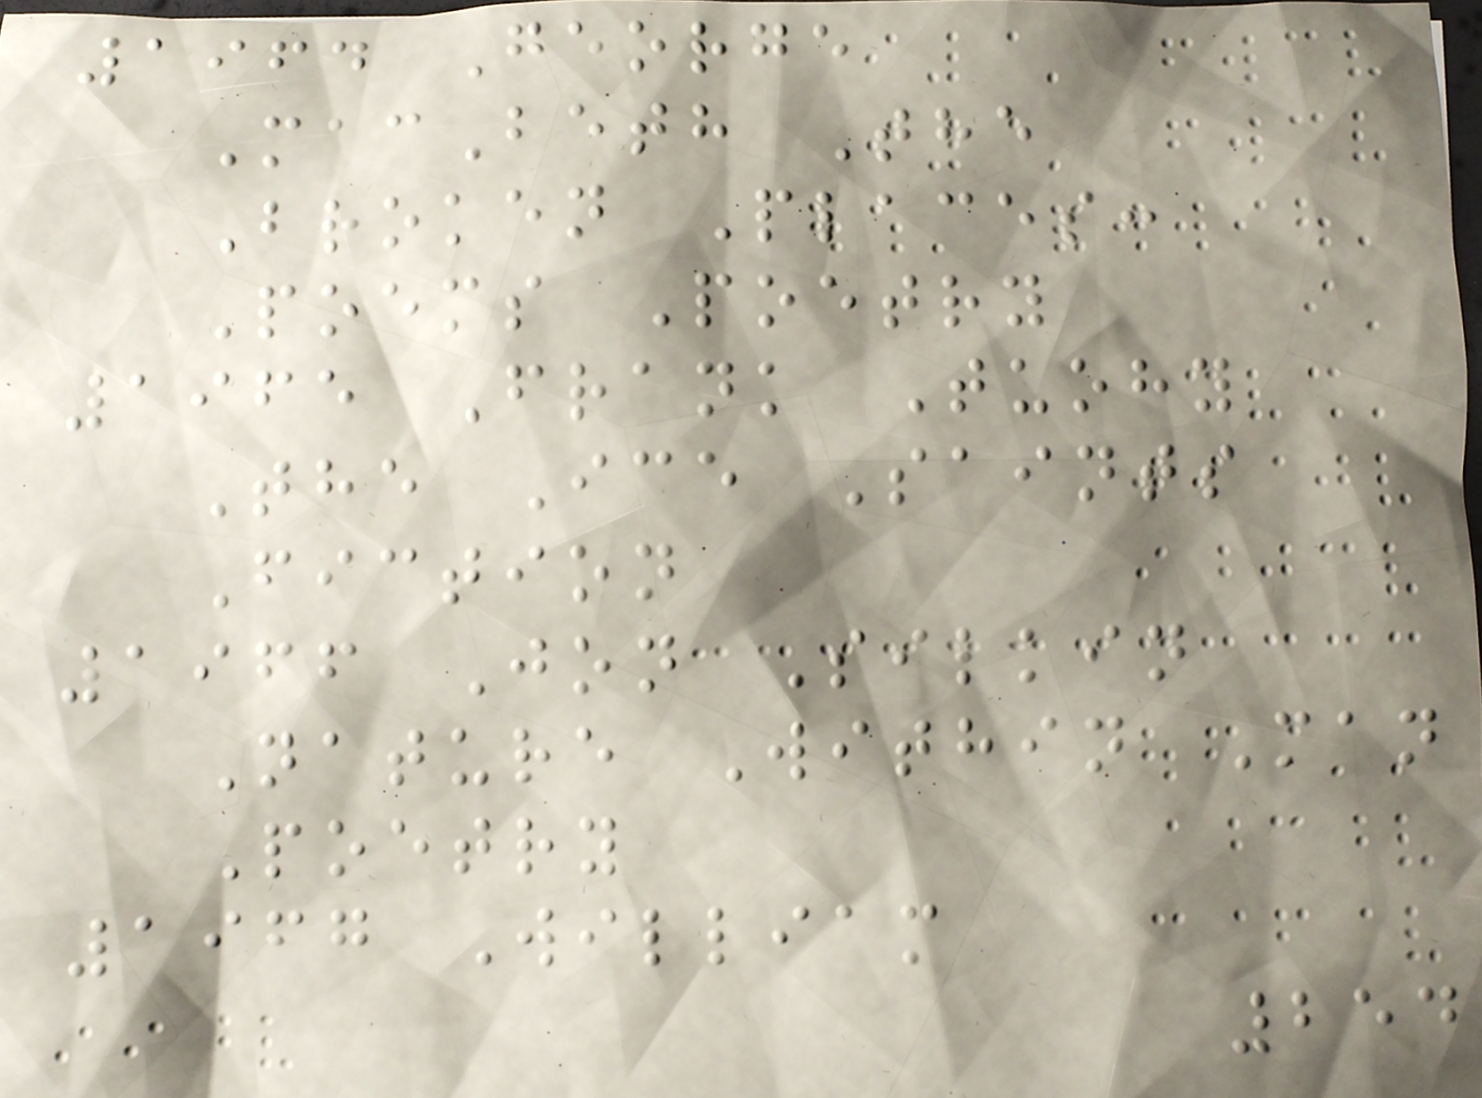1964 George
MacBeth The
Broken Places:
Poems Poetry
1965 Frank Tuohy
The Ice Saints
Fiction
1966 Jon Silkin
Nature Within Man
Poetry
1967 William
254
